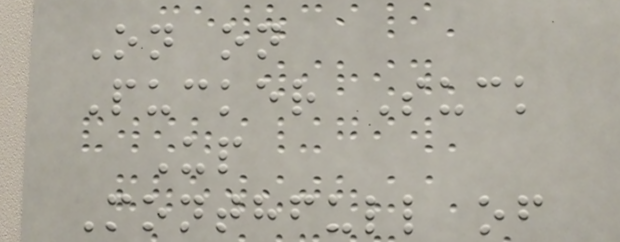On on
Pucker Suck
Up
Monthfull of
